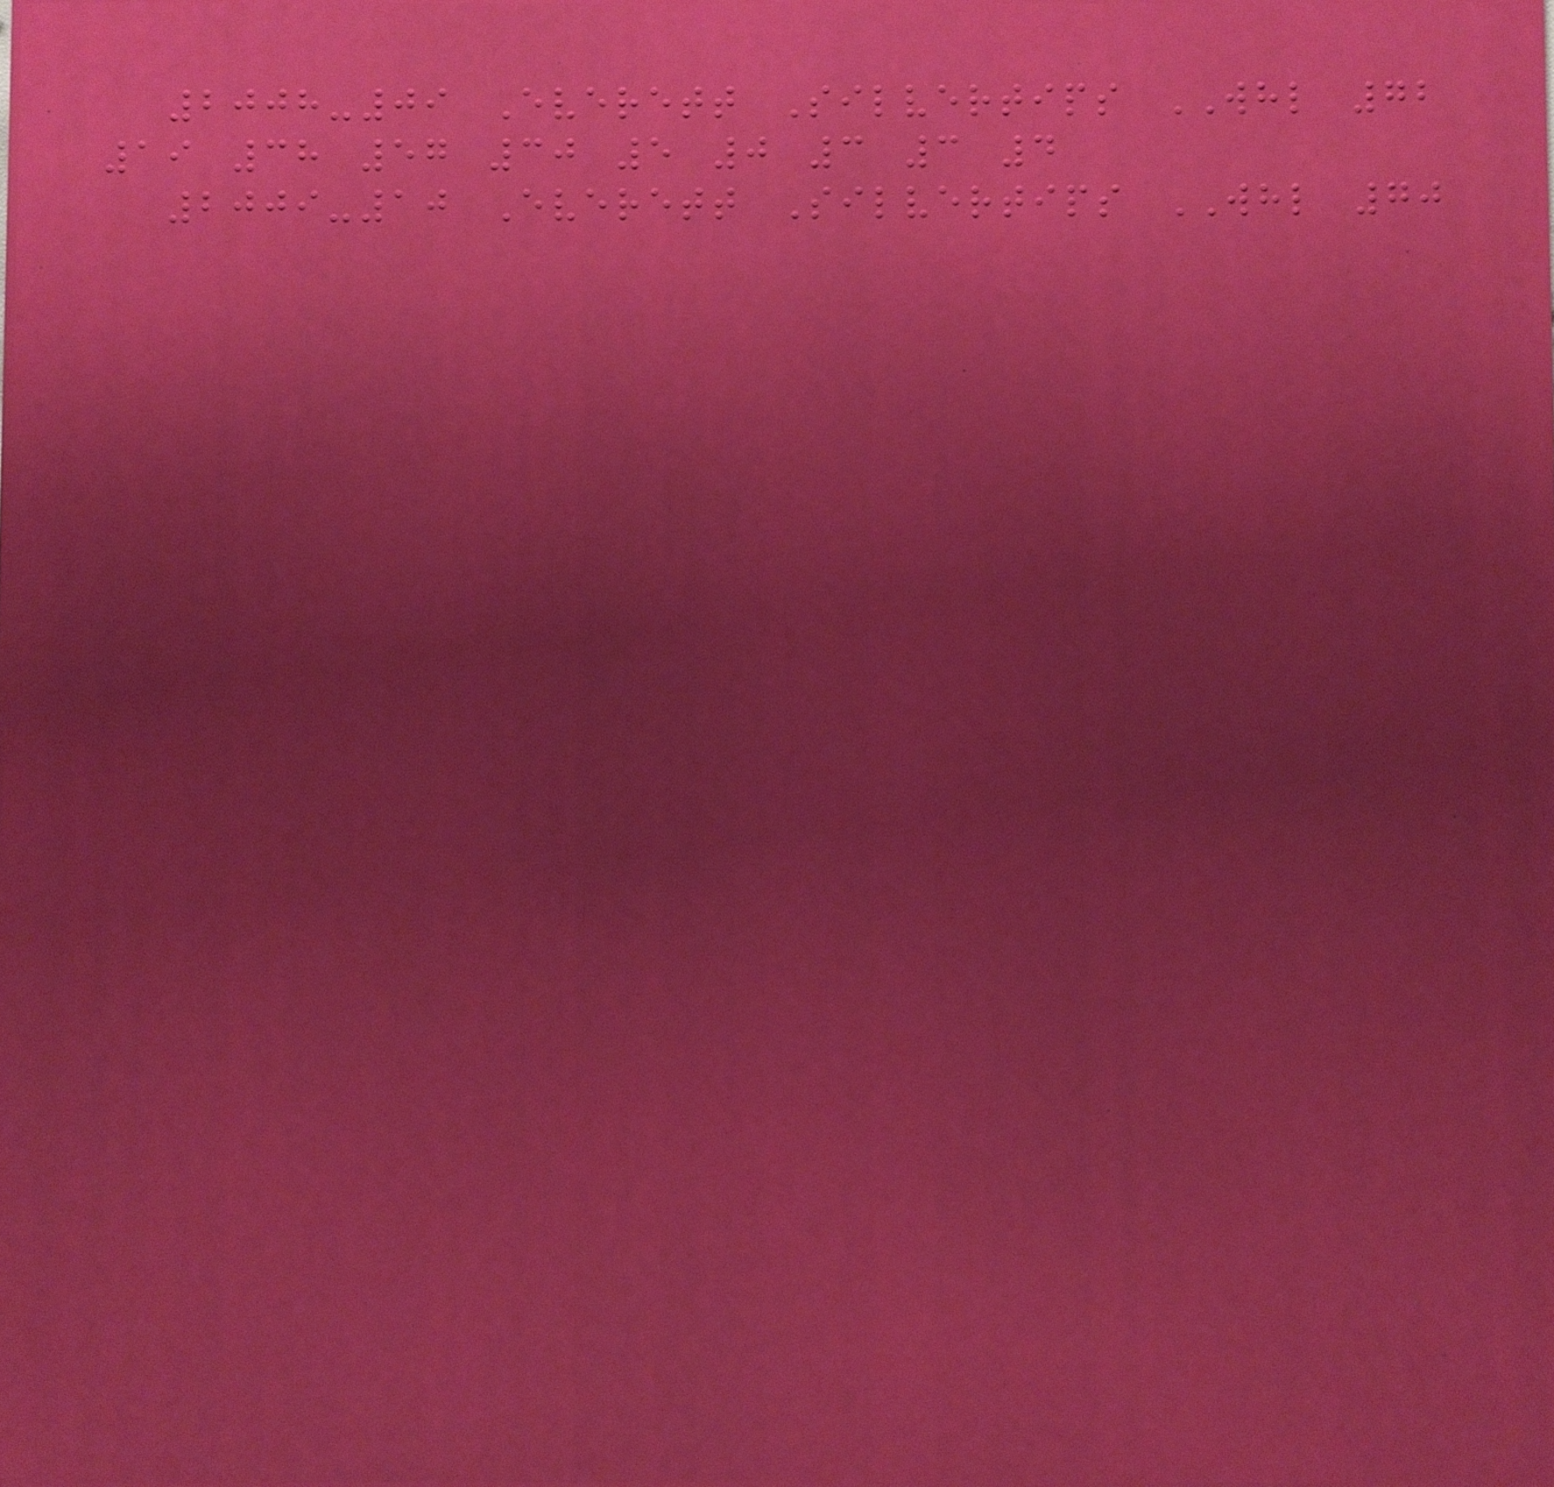2008-09 Everett Silvertips WHL 72
19 38 57 30 5 0 3 3 4
2009-10 Everett Silvertips WHL 70
